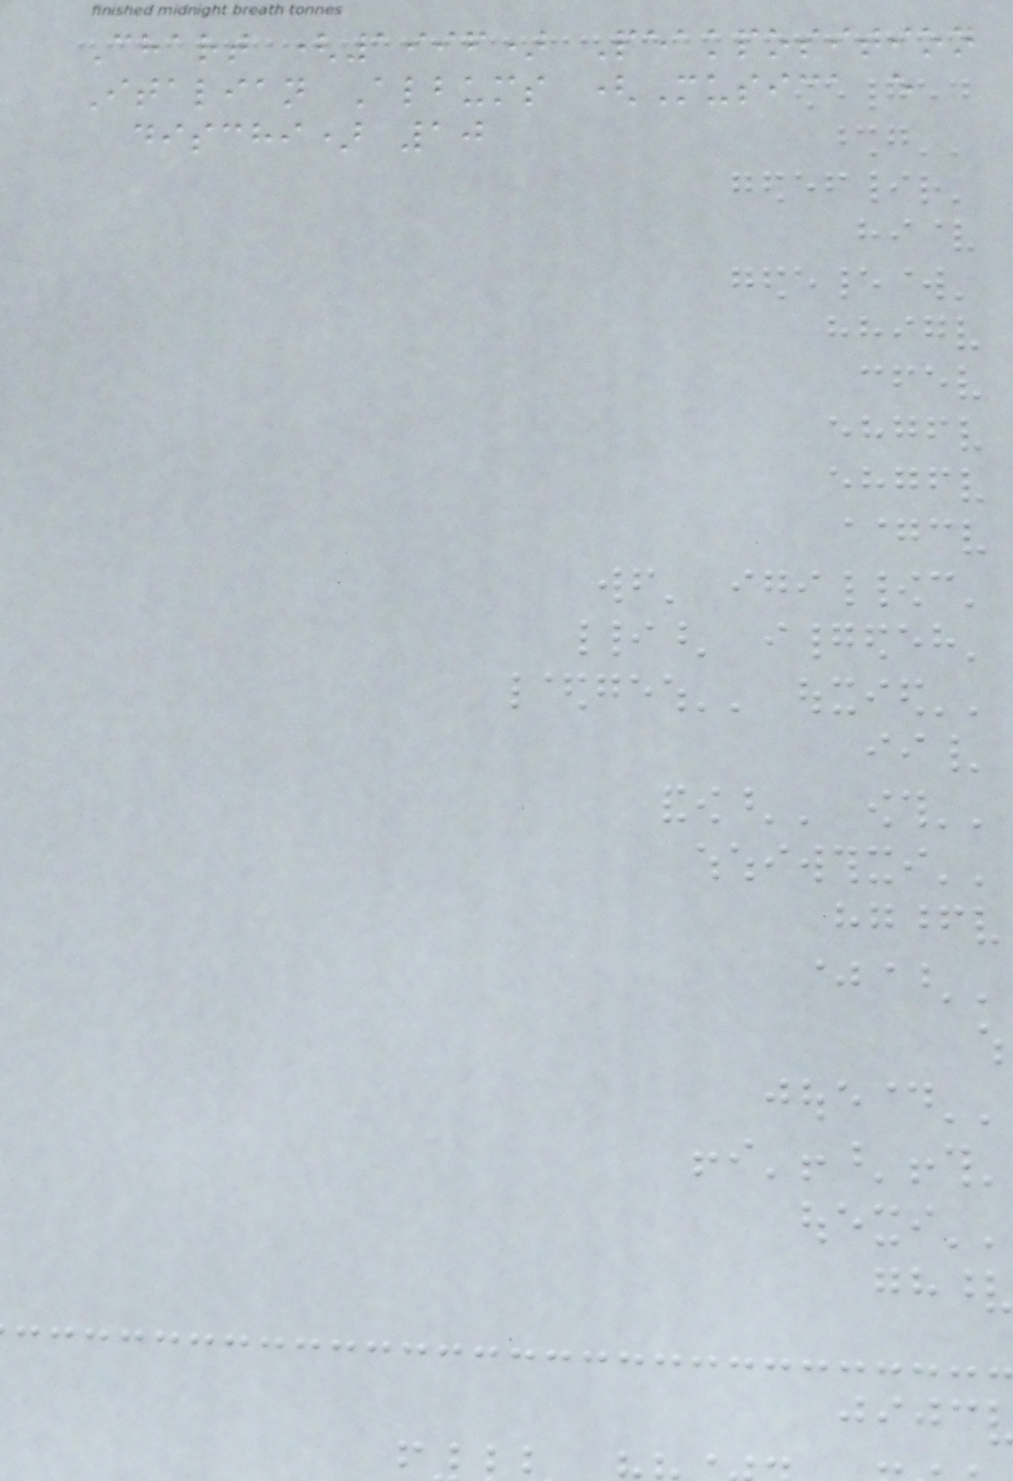Chart (1996) Peakposition
Italian Albums (Musica e
dischi) 10
